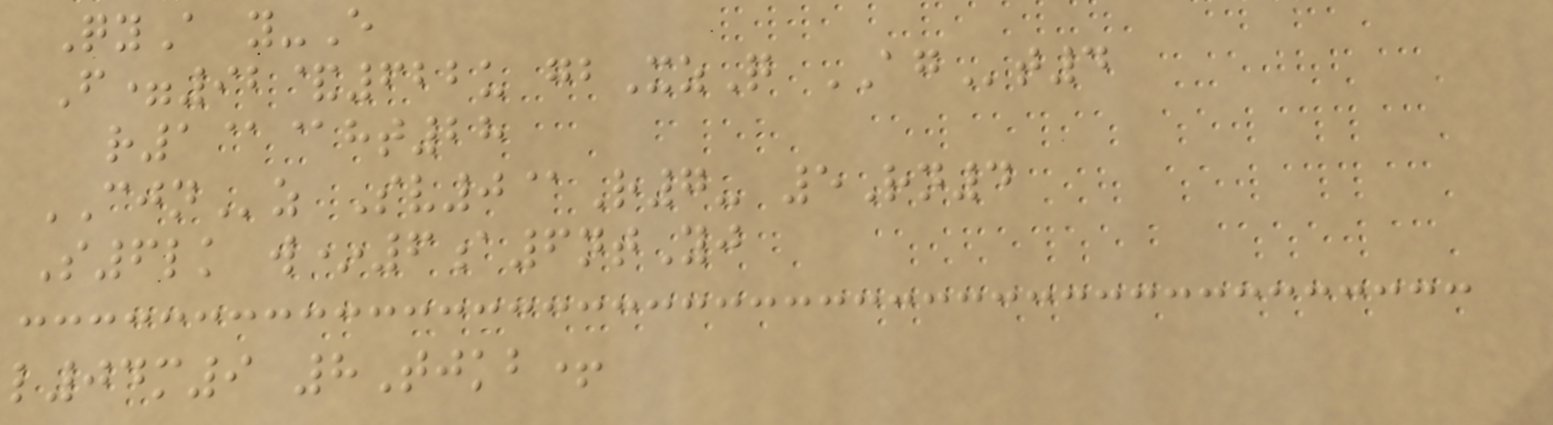QyA y-E
F=92&622u gbXzQ AGt4
r1@@ht28
CJNz Sv0@R7- 5Rn4
S6lk w*6a6ntYj
l04m9 8Tjkb+
